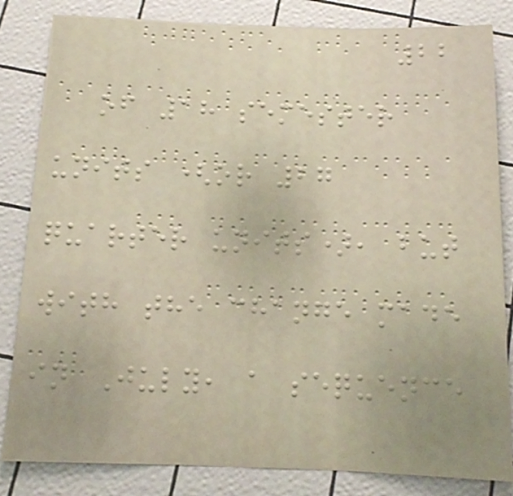22
of 18 semester
units (or 27
quarter units), but
with the change made
in July, a sequence
